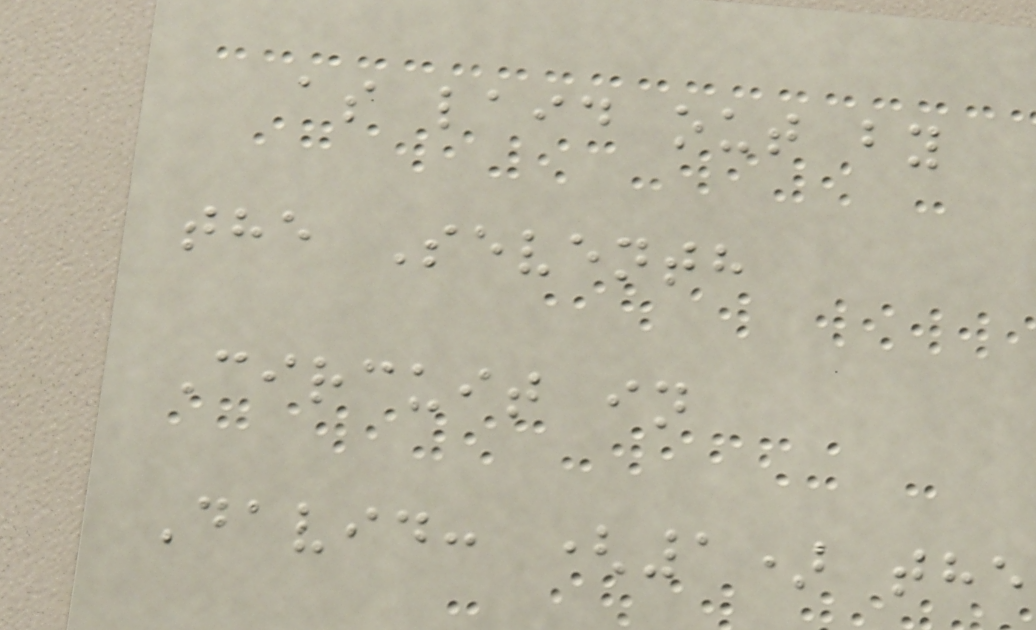as laid out by
the Seventh
Circuit in
David: (1) the
